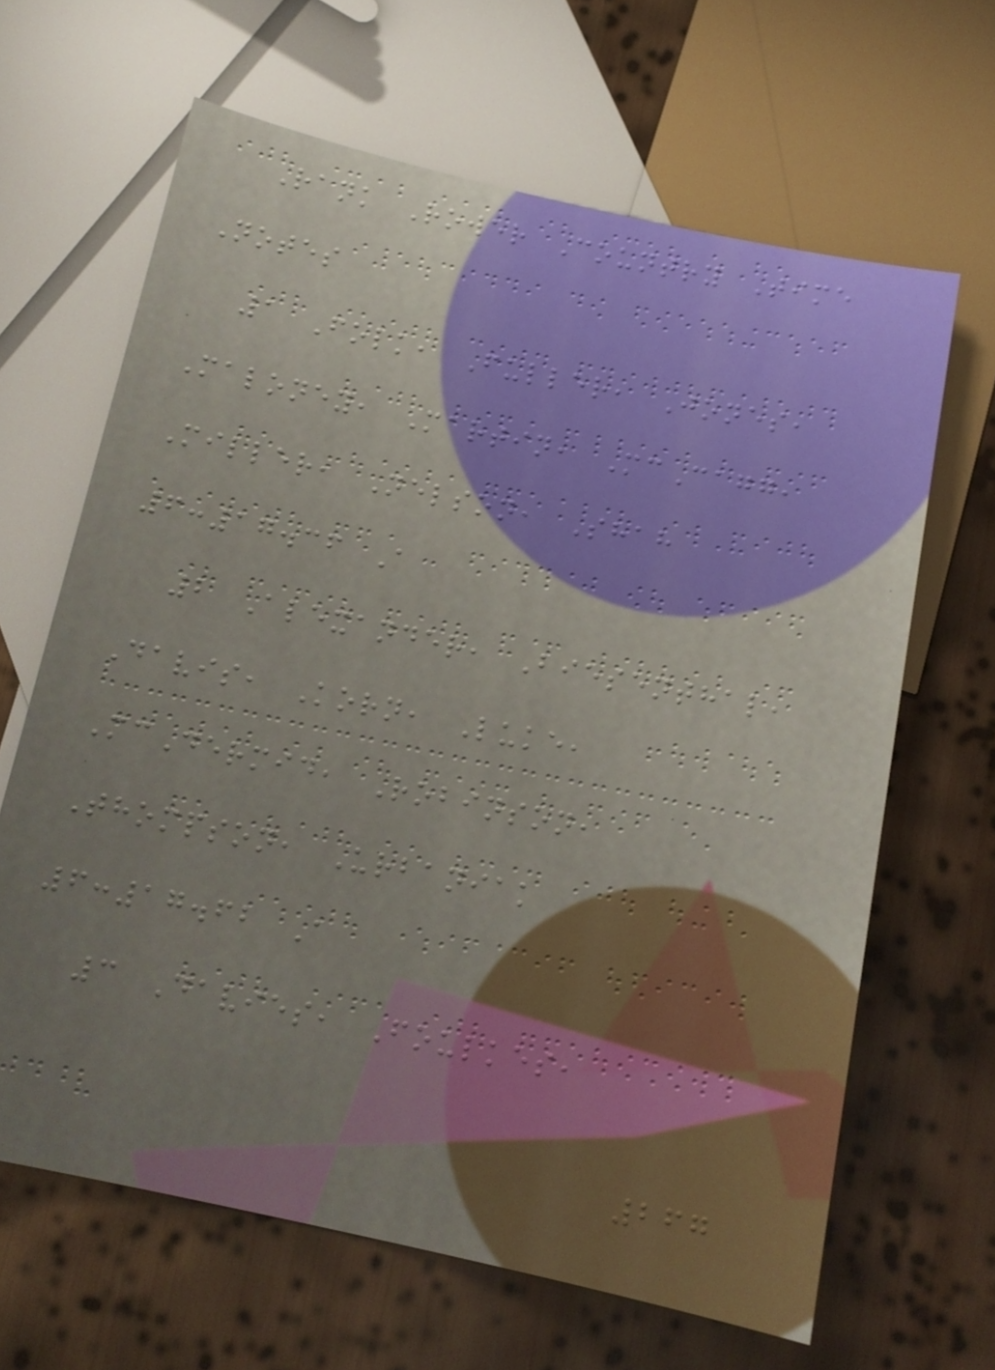Rank Rower Country Time
Notes
1 Folk, Fuller, Jones,
Maloney, Martin, McCagg,
Miller, Nelson, Shah
6:17.36 A
2 Alexander, Biesenthal,
Davis, Korn, Luke,
McDermid, Robinson,
Thompson, Urbaniak
6:17.62 A
3 Davies, Foulkes,
267
